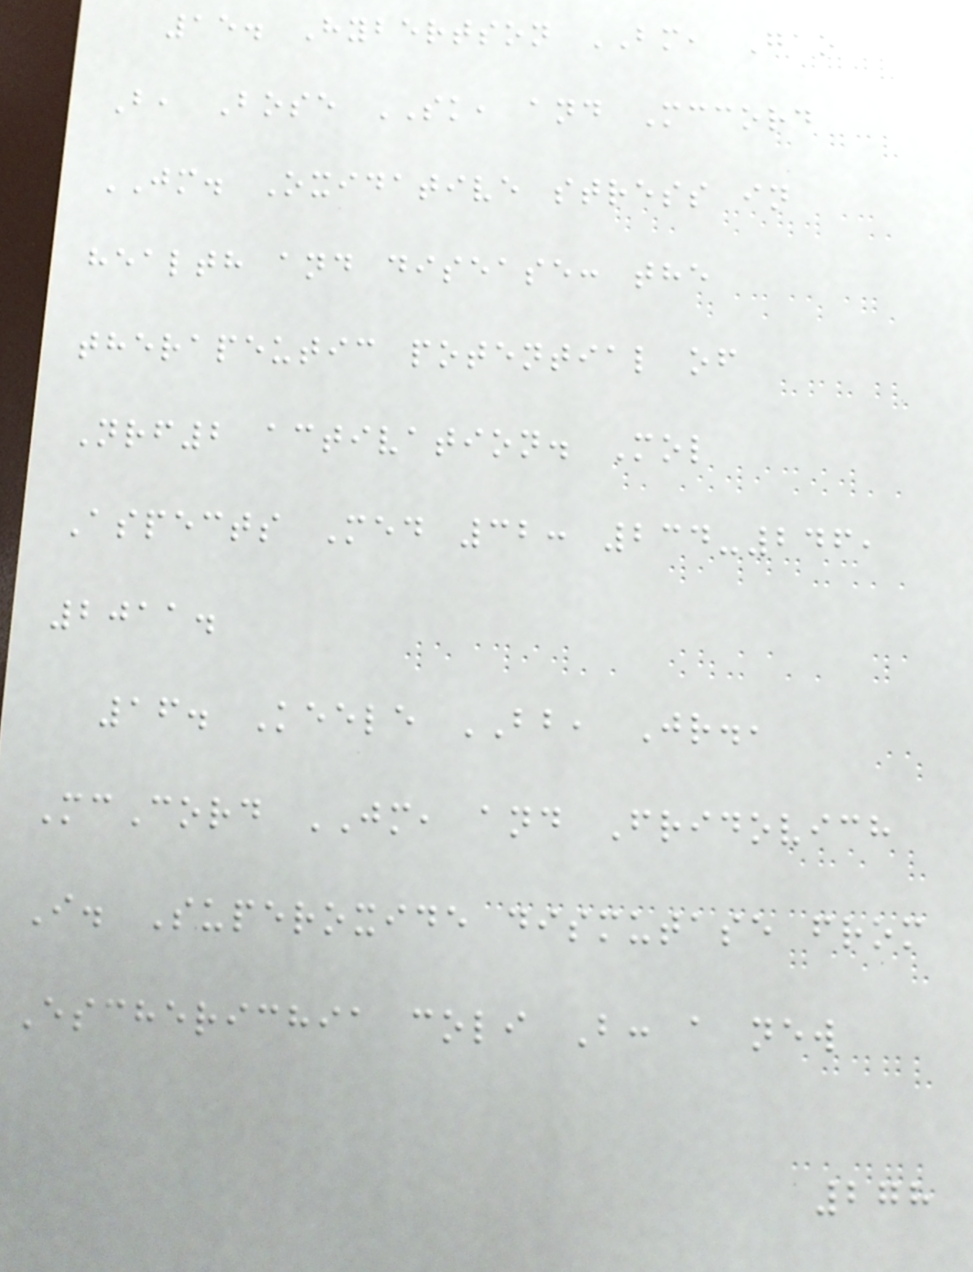15. Hybertson BM, Gao
B, Bose SK, and Mccord
JM. Oxidative stress in
health and disease: the
therapeutic potential of
Nrf2 activation. Mol
Aspects Med 32: 234-246,
2011.
16. Keele BB, Jr.,
McCord JM, and Fridovich
I. Superoxide dismutase from
Escherichia coli B: a new
278
